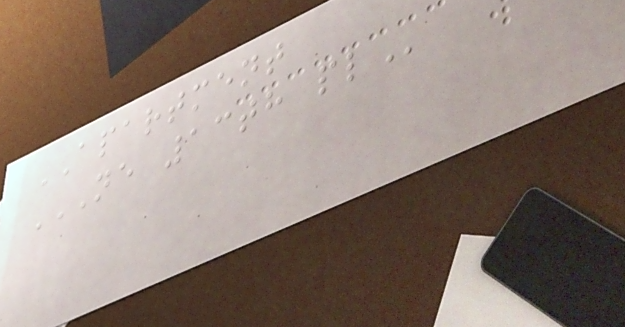APARTMENT
NE 13TH PL
